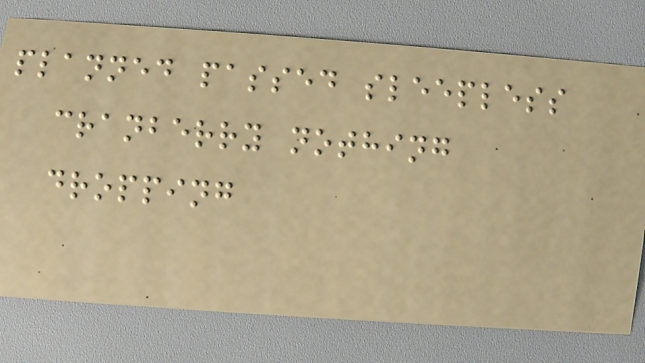planned passed sleepless
cranberry nothing
dropping
